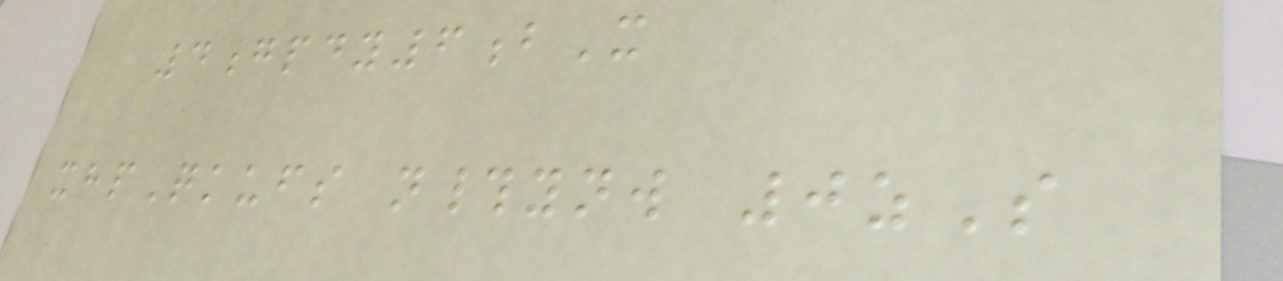4gpdy6bX
xhpQkufs n#ynw 0zS
